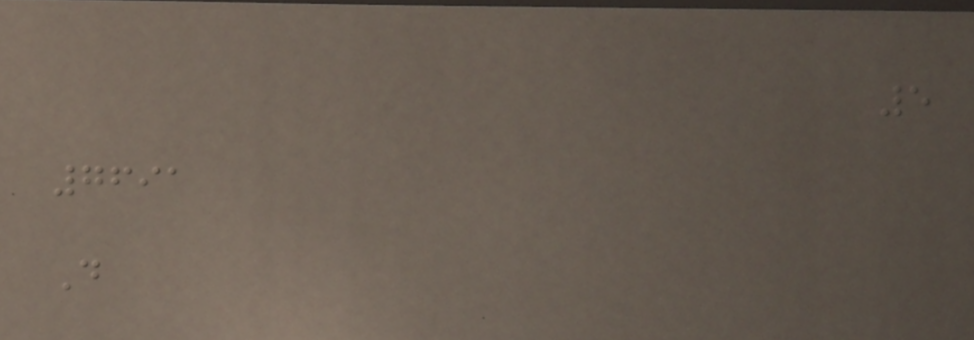5
7691
D
